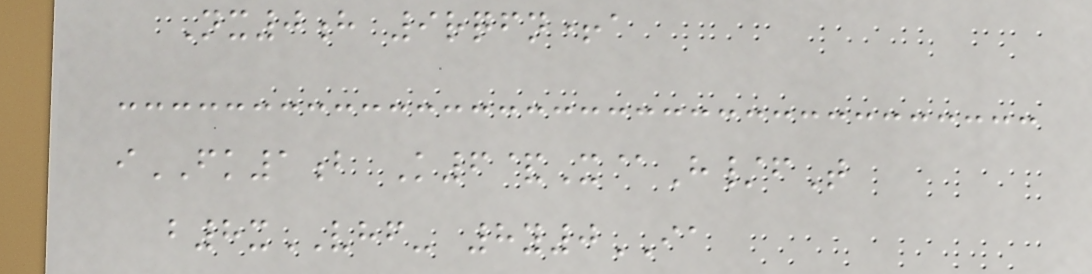Nx0h 9rqfn+a
iFK1b K6&X@H/fT
b8xVHF- 8y0IA
